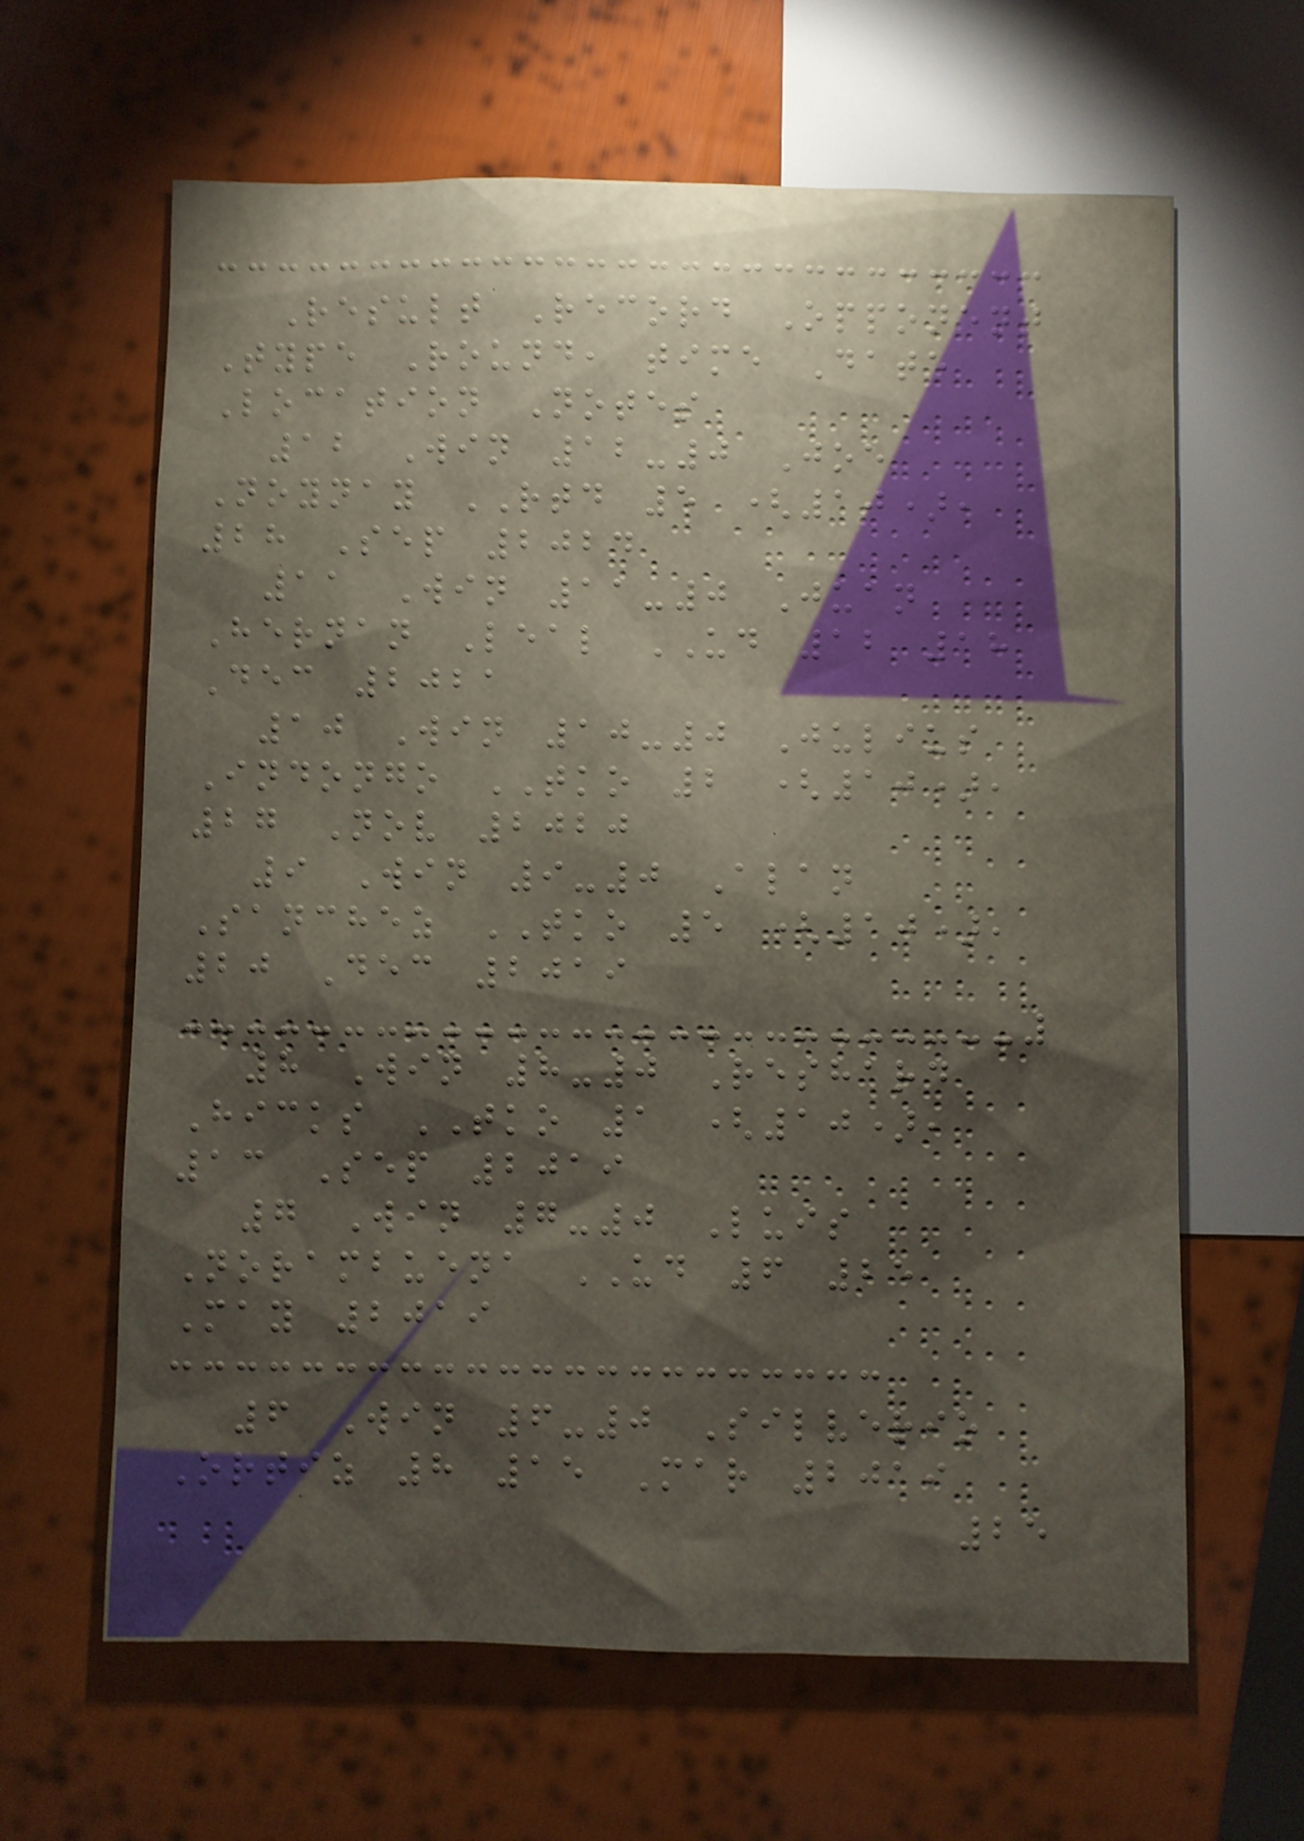Result Record Opponent
Type Round, time Date
Location Notes
12 Win 12-0 Joe
Noynay RTD 5 (10),
28 Sep 2024
11 Win 11-0 Juan
Hernan Leal UD 12 18
Dec 2021
10 Win 10-0 Julius
Indongo TKO 2 (10),
27 Nov 2020
9 Win 9-0 Alan
Sanchez TKO 5 (10),
20 Dec 2019
8 Win 8-0 Reshard
Hicks TKO 1 (10),
13 Sep 2019
7 Win 7-0 Luis
Norambuena UD 6 25
May 2019
6 Win 6-0 Silverio
Ortiz 8 15 Mar 2019
25
